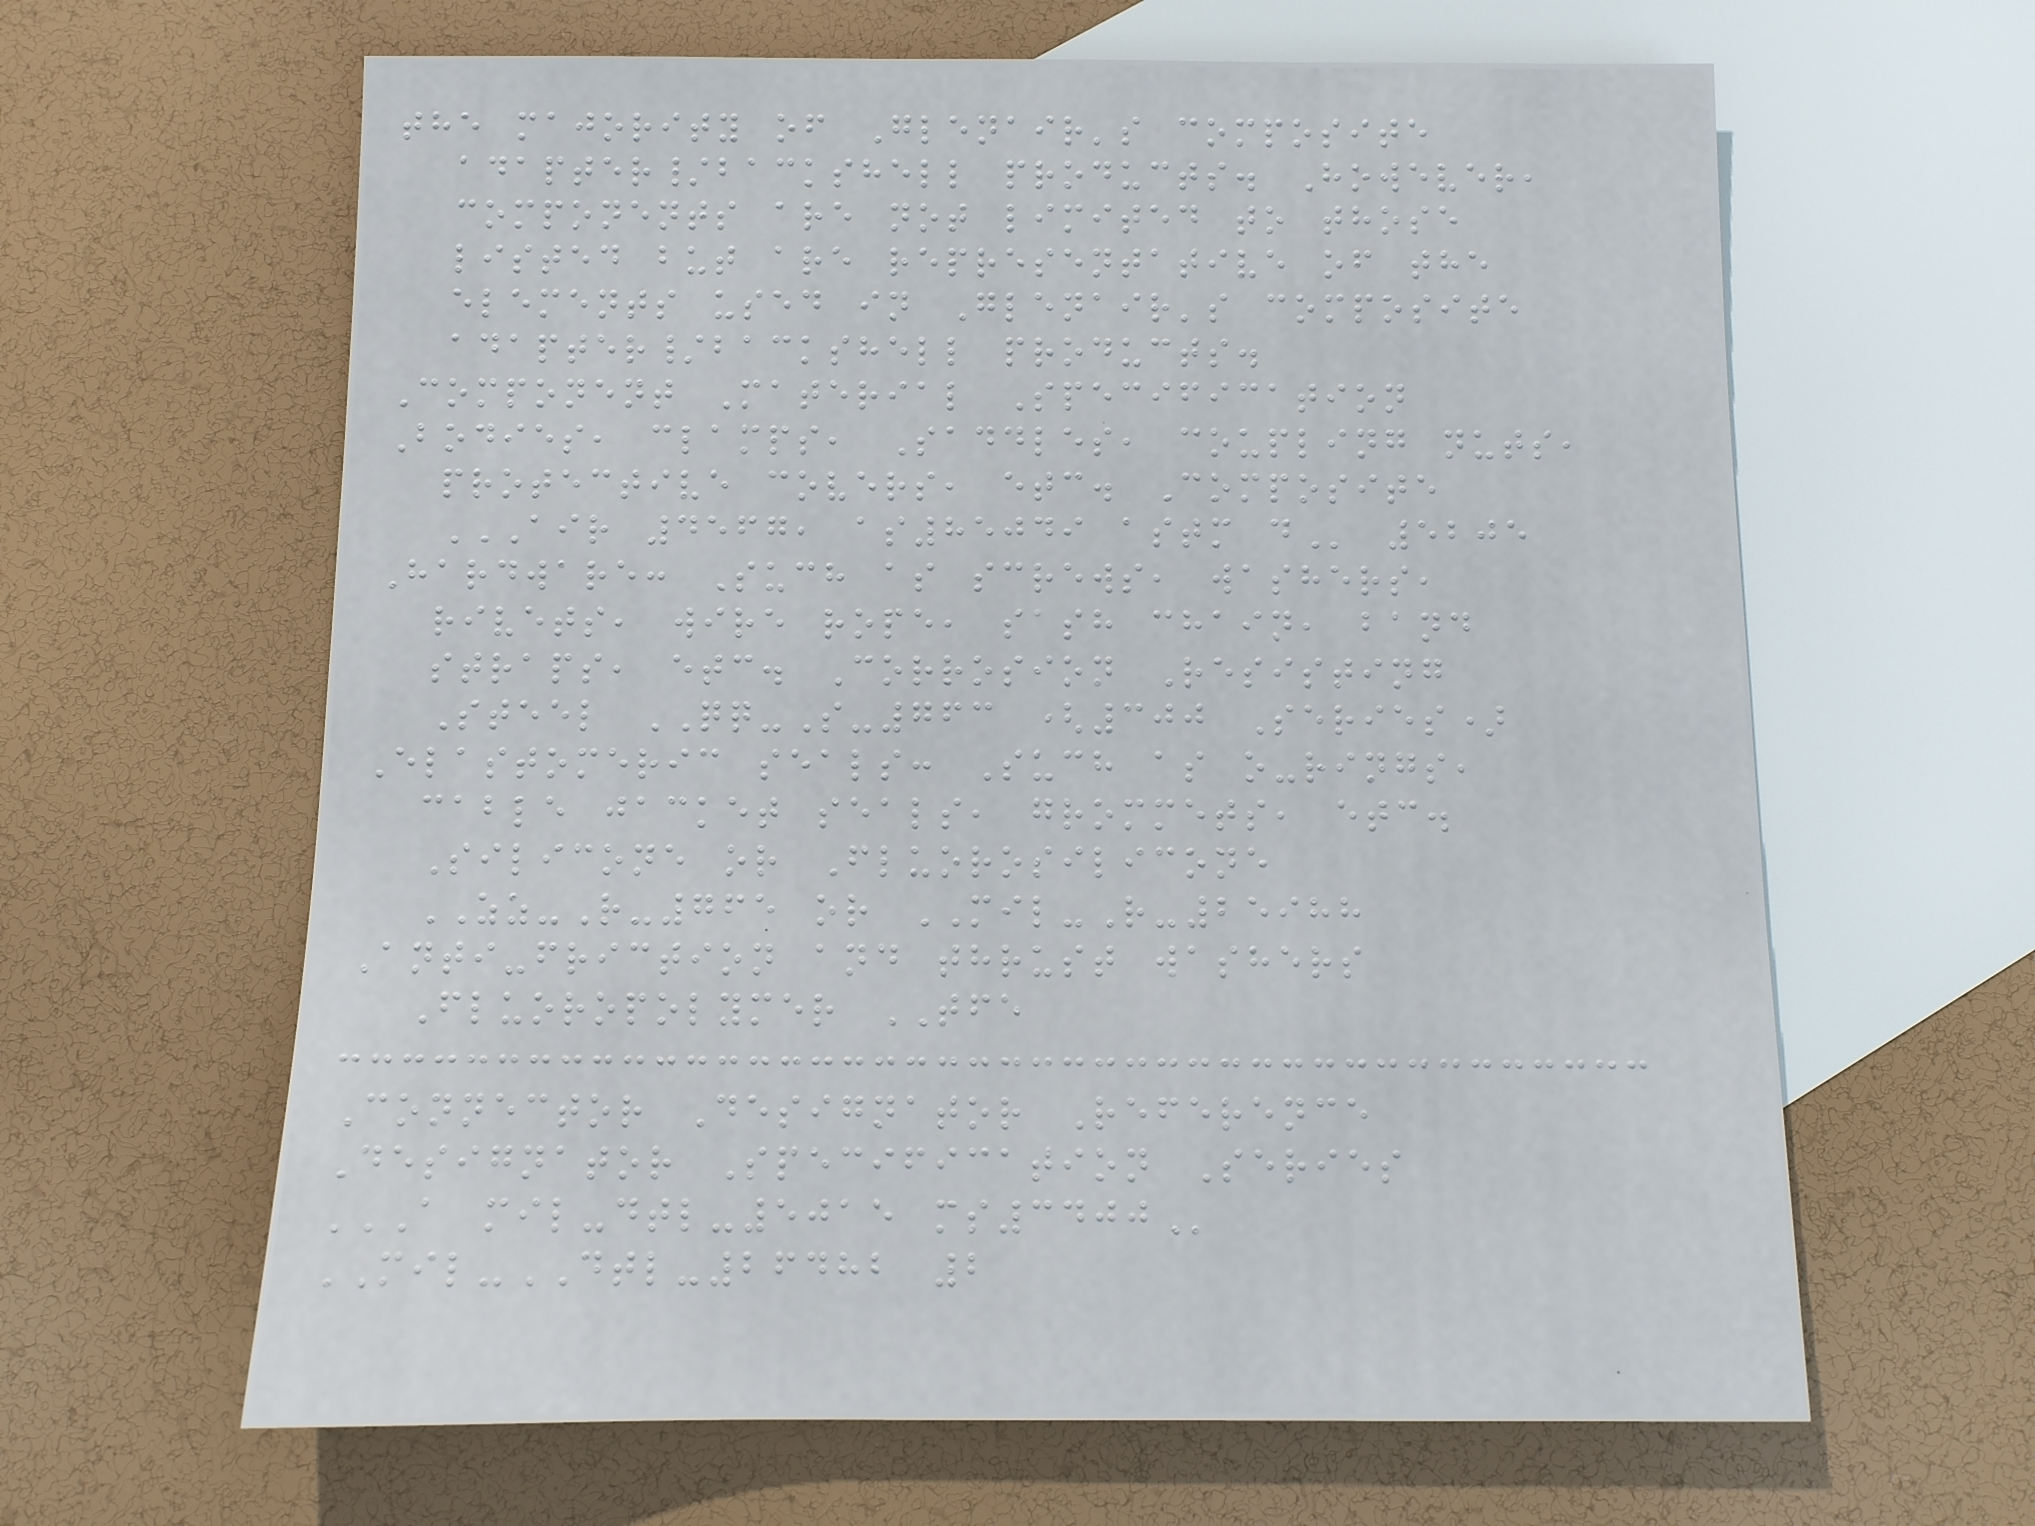the majority of Glenair's composite
adapter/backshell products. However,
components are not limited to those
listed but are representative of the
elements used in Glenair's composite
adapter/backshell products.
Component Material Specification
Bodies, clamps, Saddles, coupling nuts,
protective covers, etc. Composite
AIR 4567, AS85049 ASTM D 5205
Hardware: Such as screws, washers,
rivets, wire rope, sash chain, band
straps, etc. Corrosion Resisting
Steel QQ-S-763 (300 Series)
Elastomeric seals: Such as o-rings,
cable jacket seals, grommets, etc.
Silicone or Fluorosilicone
ZZ-R-765 or MIL-R-25988
Anti-friction and thrust washers
Fluoropolymer TFE
Connector Designator Reference
Designator Specification Series
A MIL-DTL-5015 MS3400
MIL-DTL-26482 2
